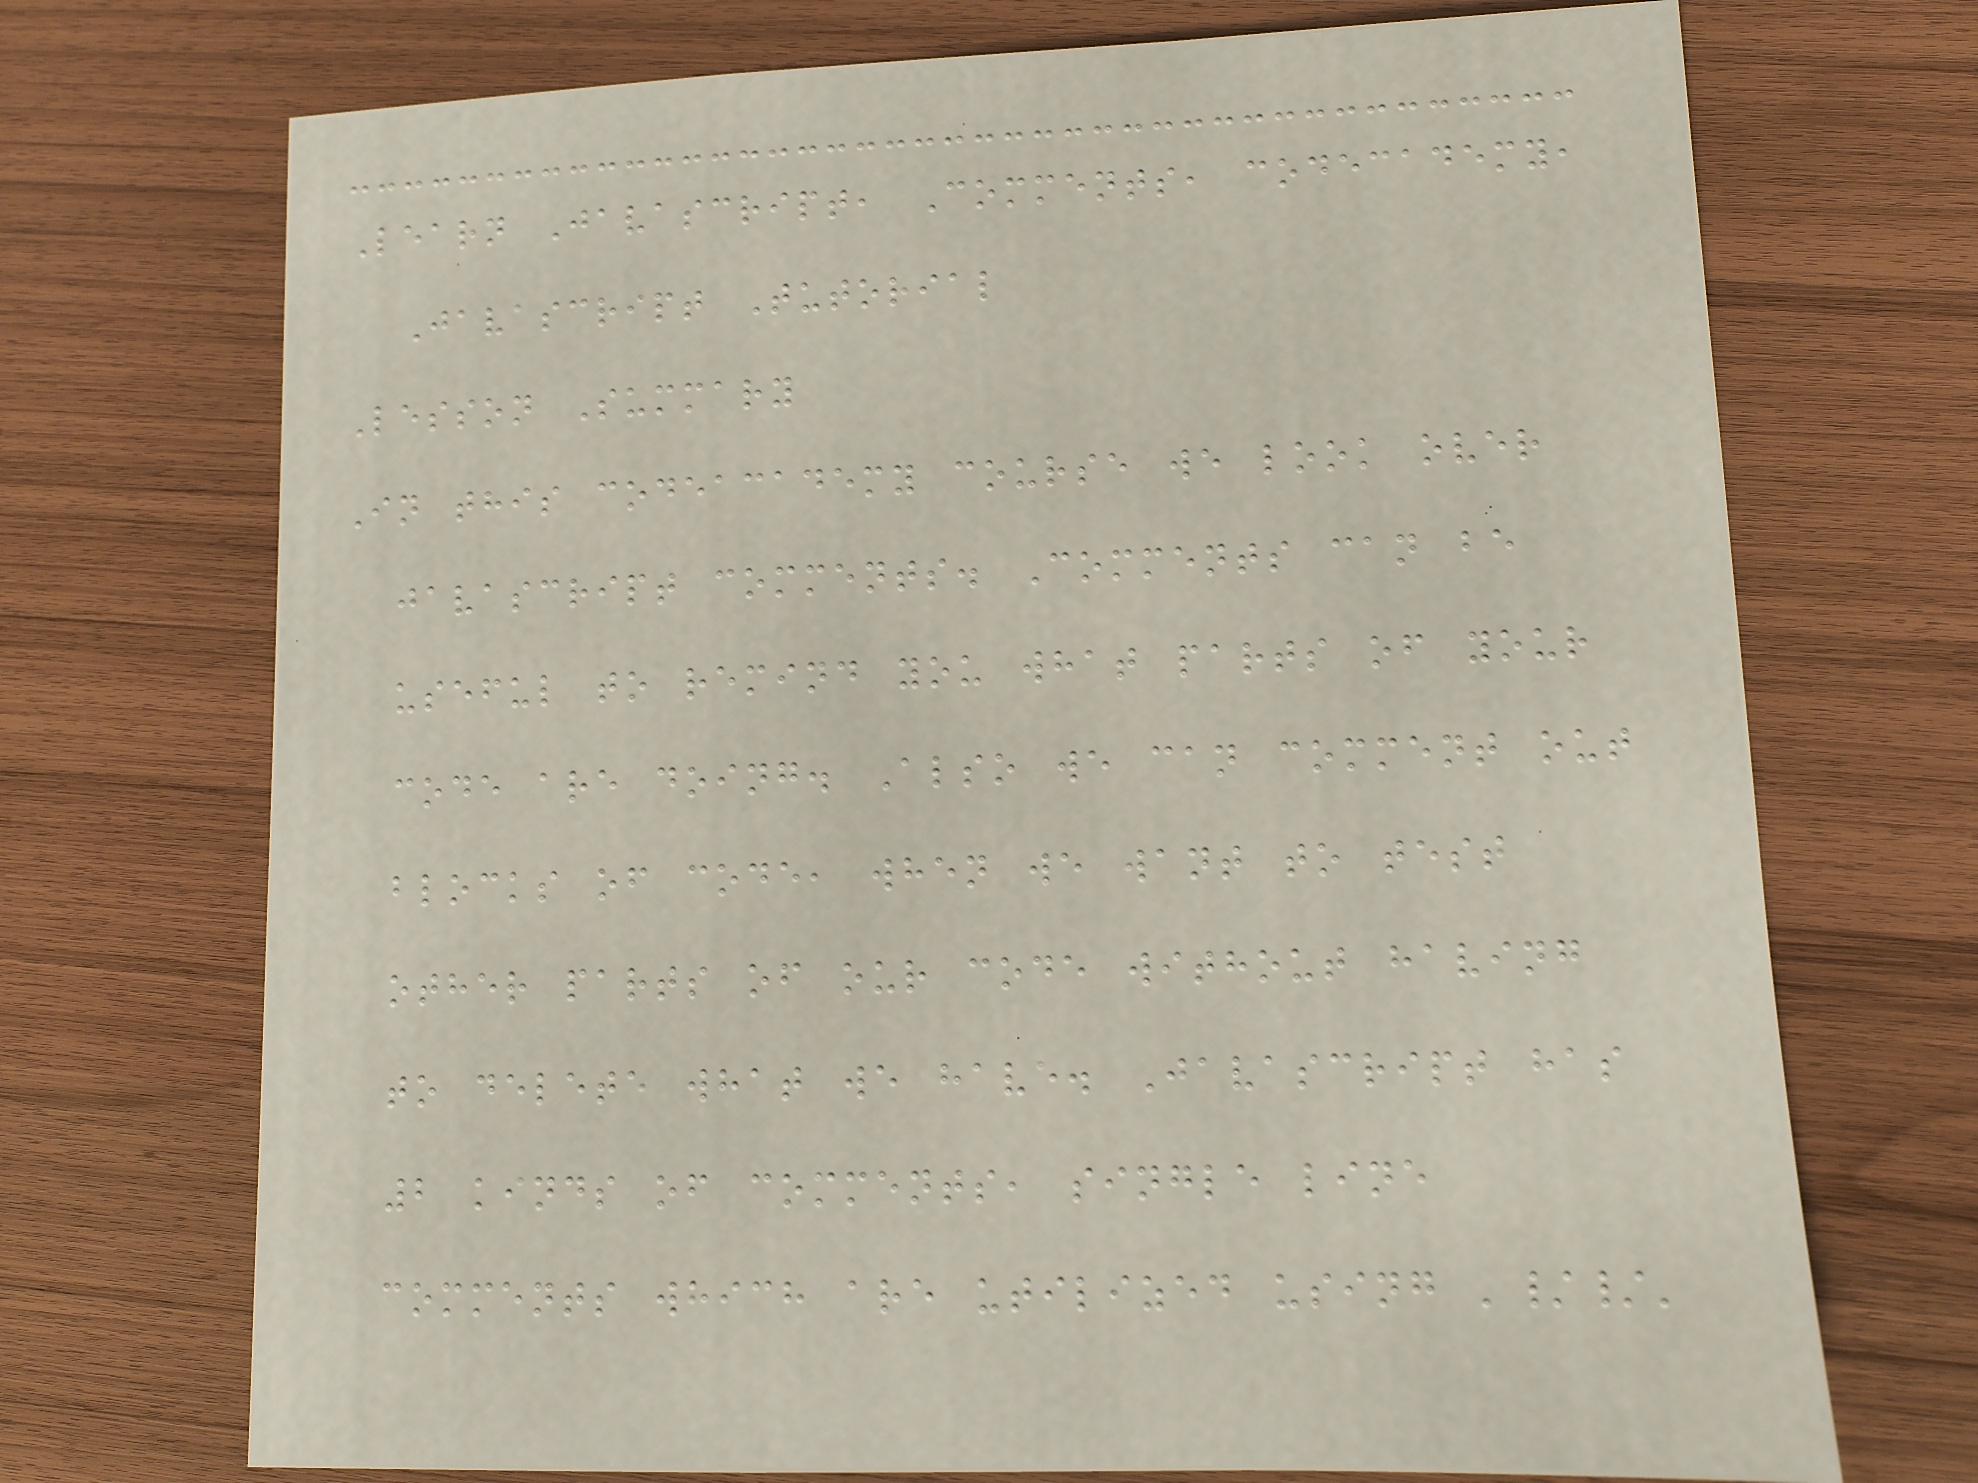Learn Javascript, Comments, codecademy,
Javascript Tutorial
Lesson Summary
In this codeacademy course we look over
javascript comments. Comments can be
useful to remind you what parts of your
code are doing. Also we can comment out
blocks of code, when we want to test
other parts of our code without having
to delete what we have. Javascript has
2 kinds of comments, single line
comments which are utilized using '//'
